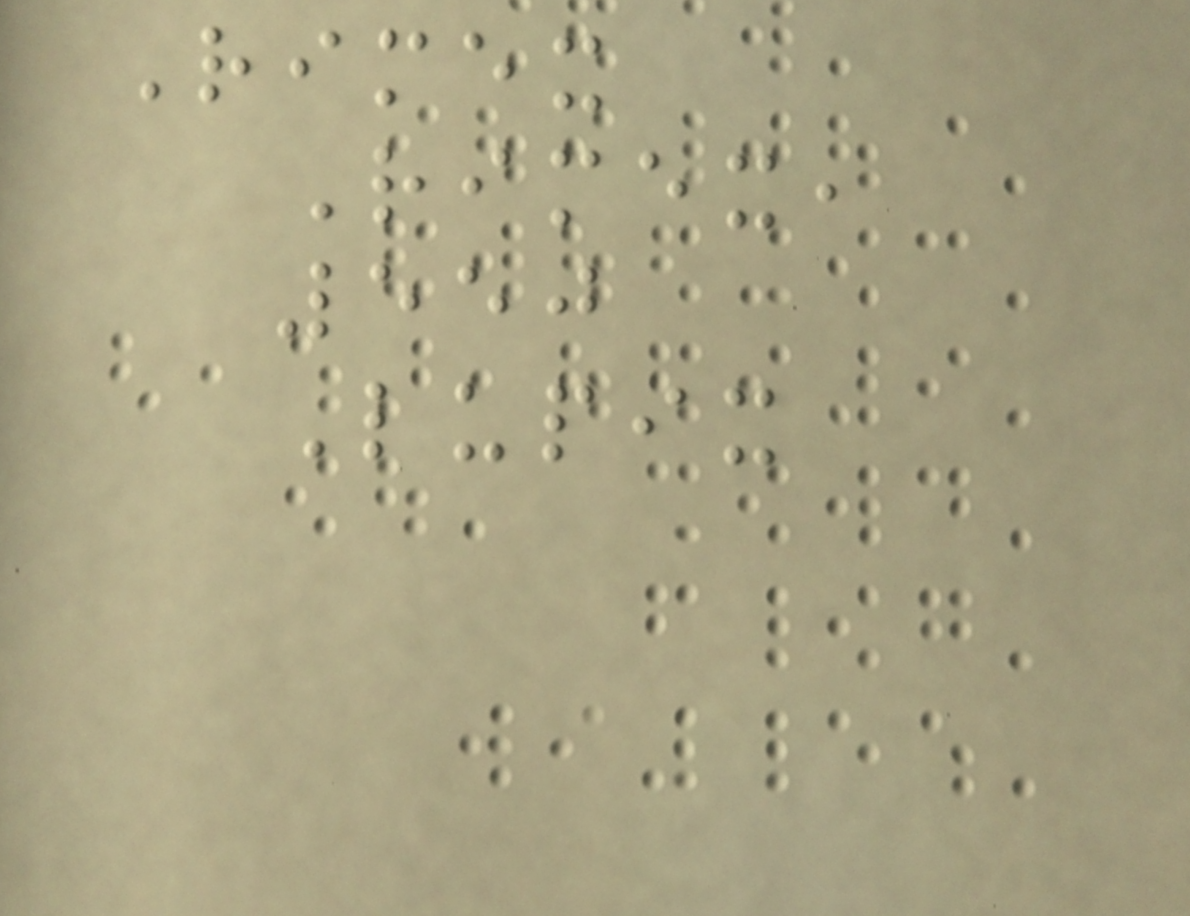Rimex
Rimex,
550
Lupix
